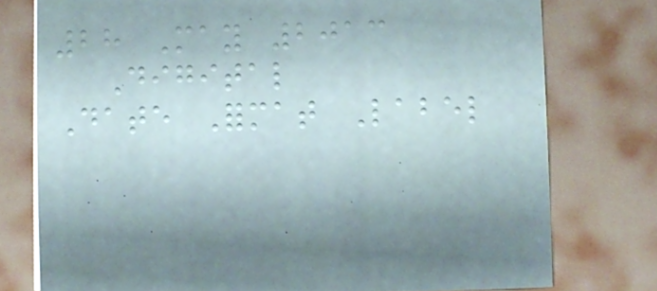28 May 2013
Digital
Date Format Label
